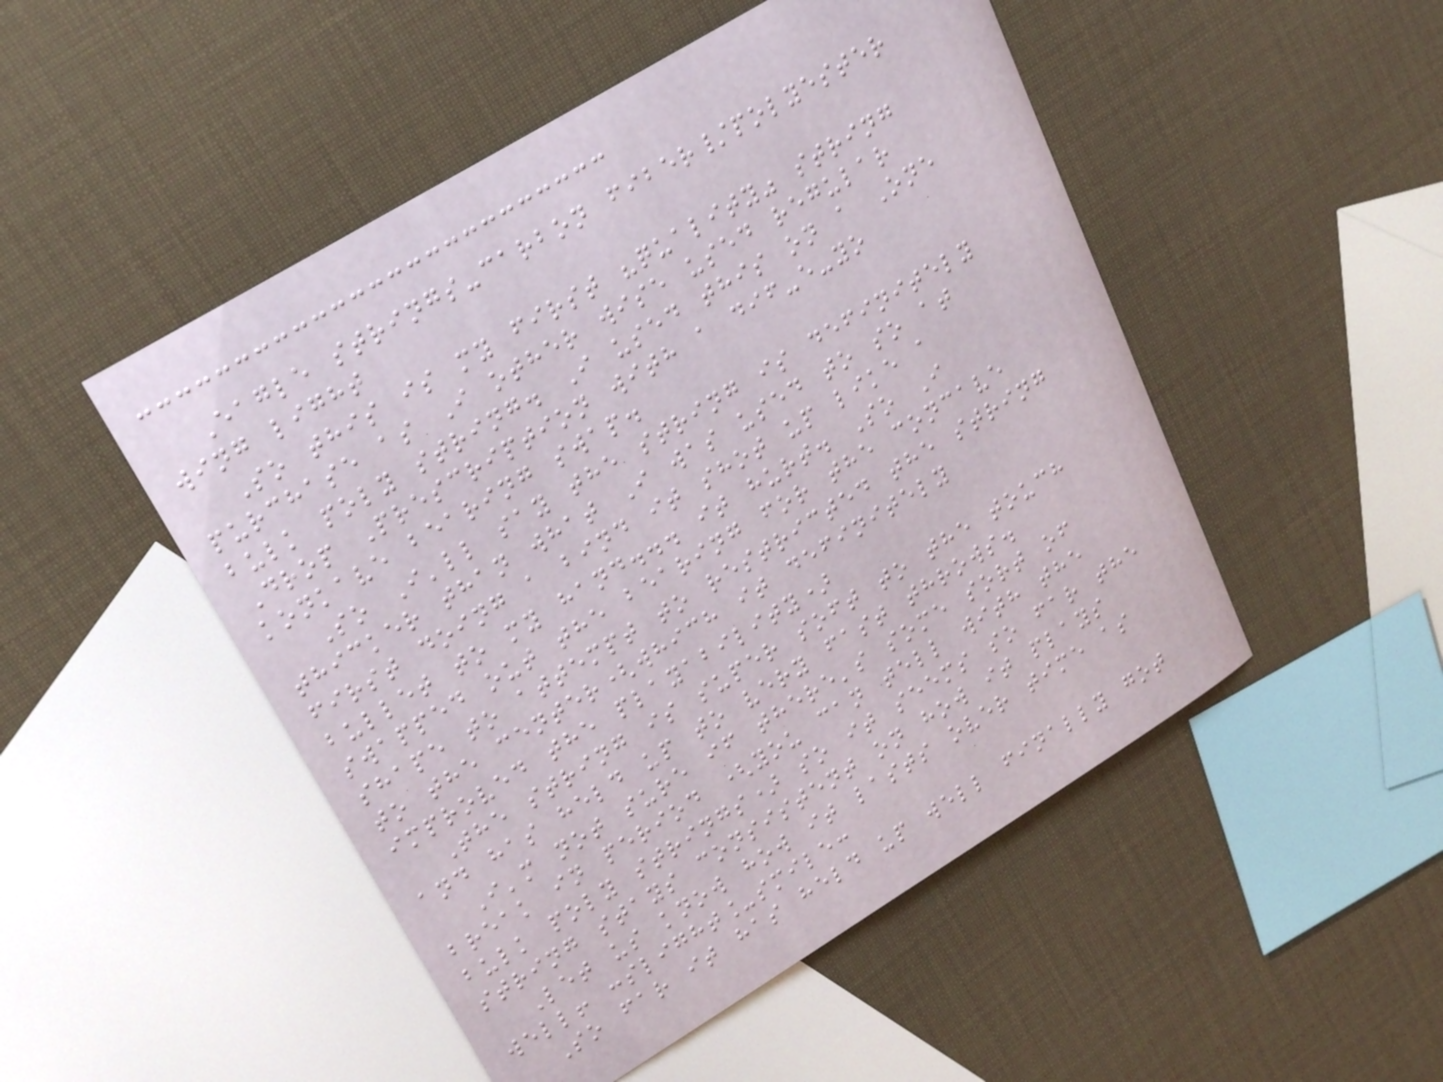Eagle strings-carbon fiber/polyester
wing light
So this is my first "quality" string
purchase as I other wise used regular
bulk poly string. I used this on a One
Drop Prescription with a dif-e-yo
konkave bearing swap.
So I'll say the string is definitely
thicker than what I was used to so at
first doing a bind it shot up like a
bullet to my hand... it hurt. So I
swapped out the bearing for the concave
shape to attempt to restricted the string
to the center(which it definitely
improved the playability)
The string is super soft to the touch
and has held up to very fast throws.
I'm not sure if there's some sort of
break in period (you can tell with the
bulk poly strings) so it seems so far the
string stays consistent on how it plays
Let us know how it lasts over time as
well! :slight_smile:
So far it has held up well finally got
